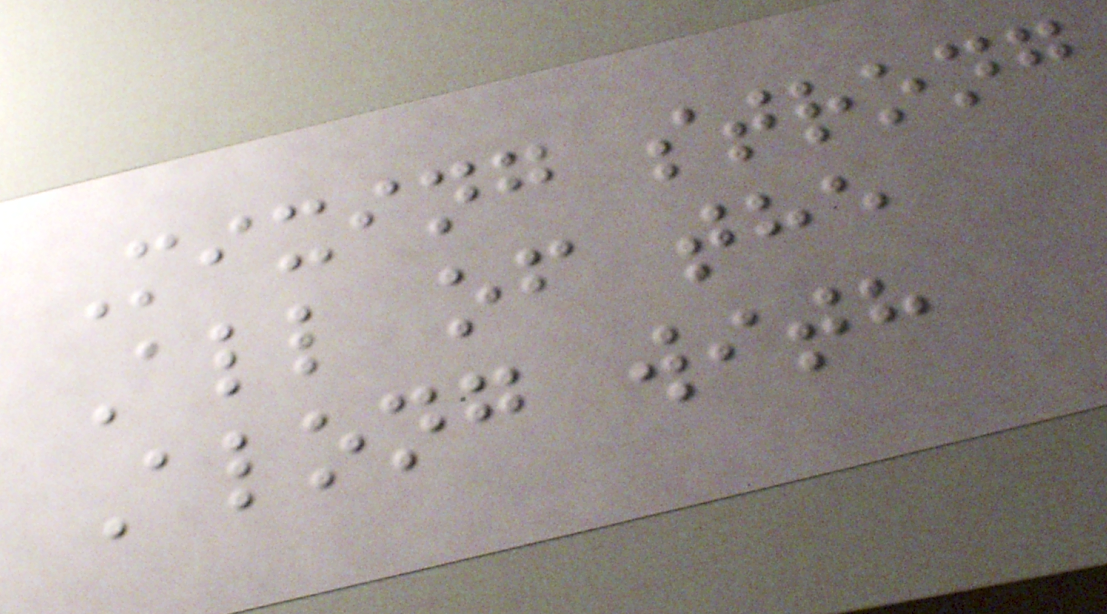Mixing strong
All of the
Along with
